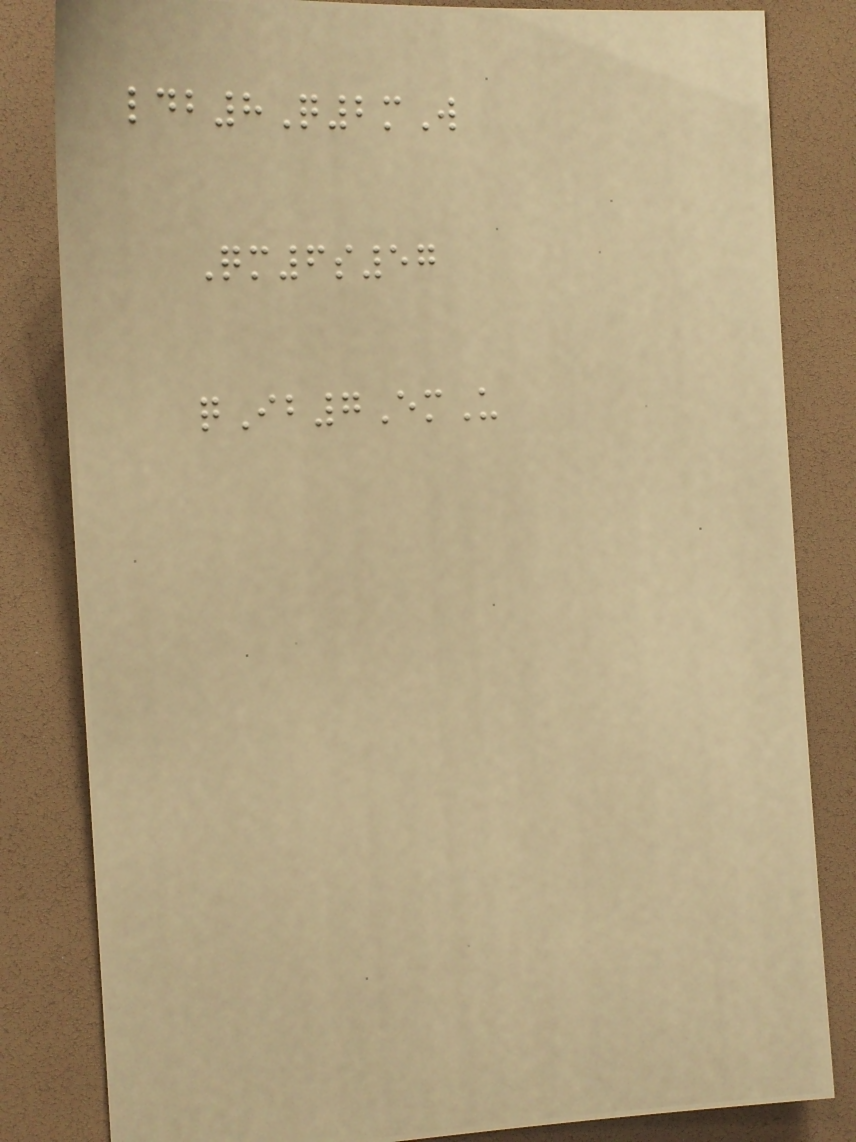ldb8Q2mW
Qm6s57
qIb7EmU
